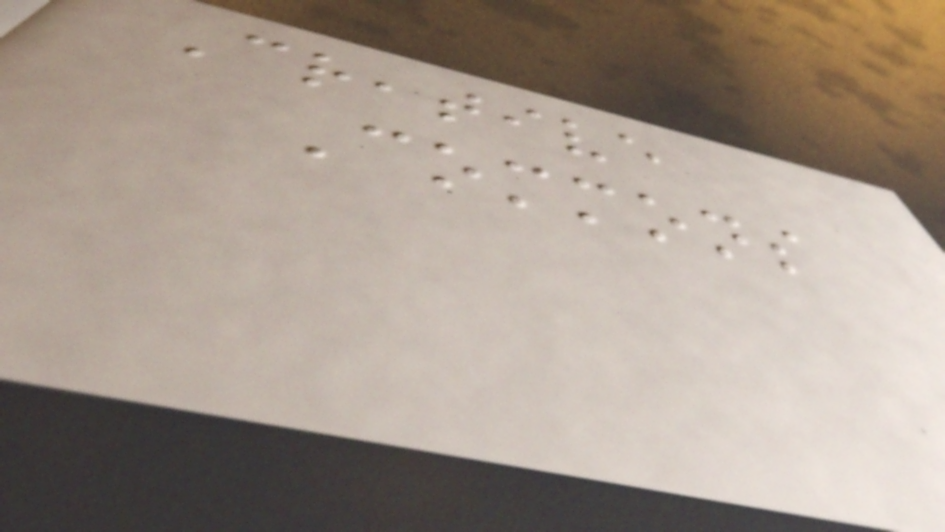Creative
Commons
